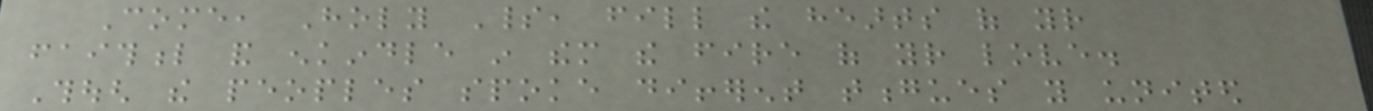Come, Holy Spirit, fill the hearts of your
faithful and enkindle in them the fire of your love.
Though the peoples spoke different tongues you united
